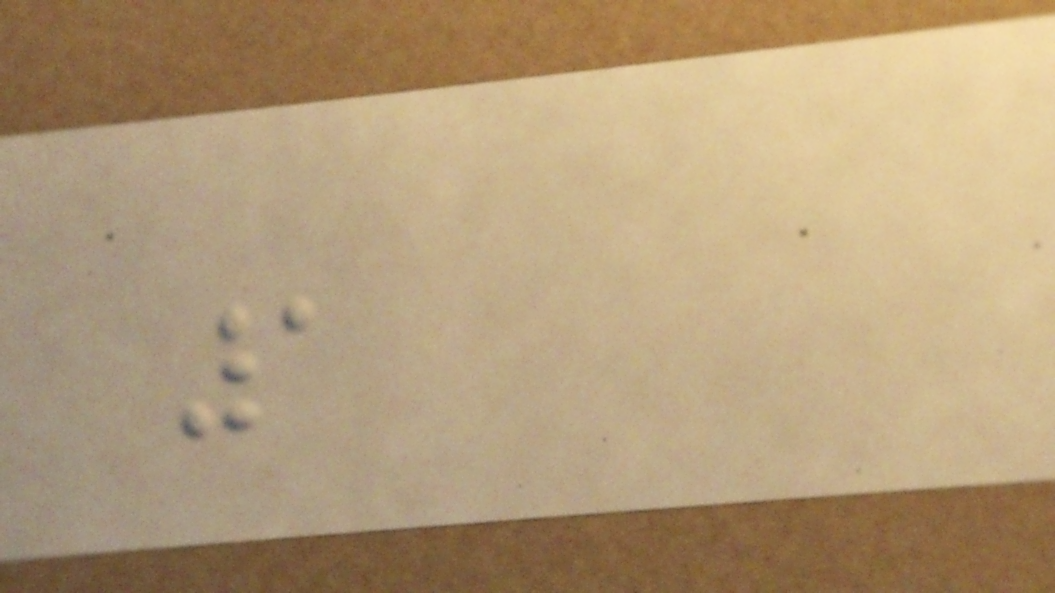1
